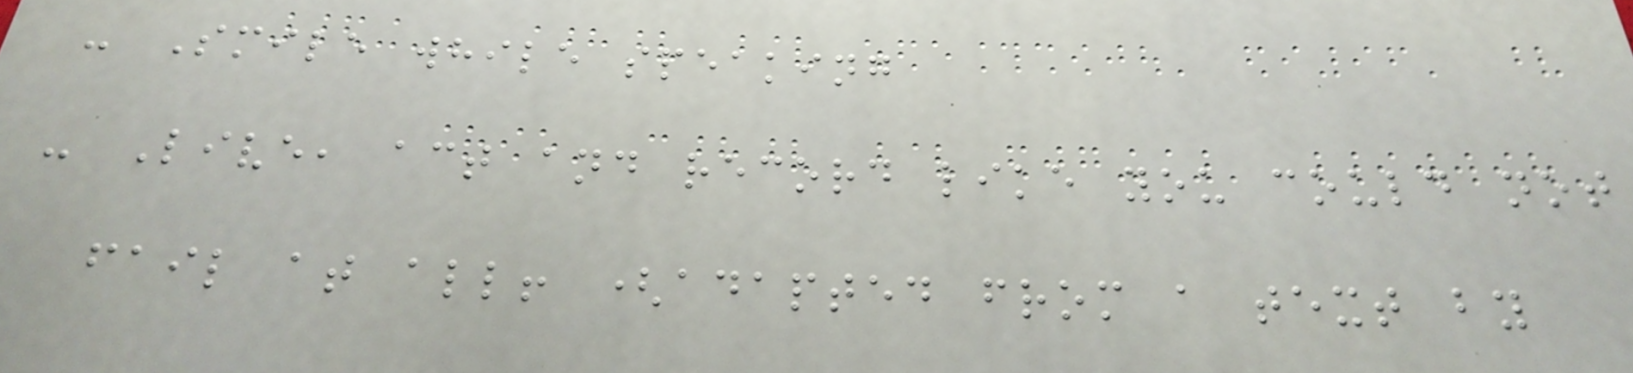- Smile while speaking
- Live, act and record like you could not
fail at all! (adapted from a text by
